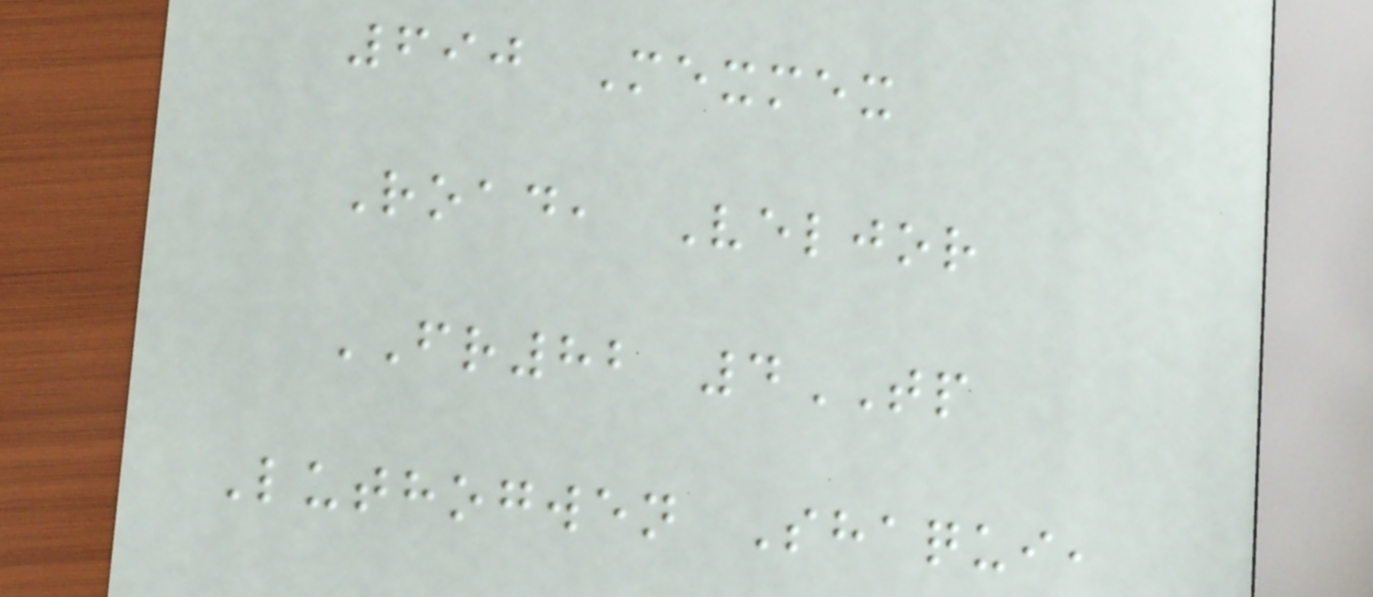690 Mexmex
Road, Veljor
FR82 4TP
Luthogwen Shaqui,
